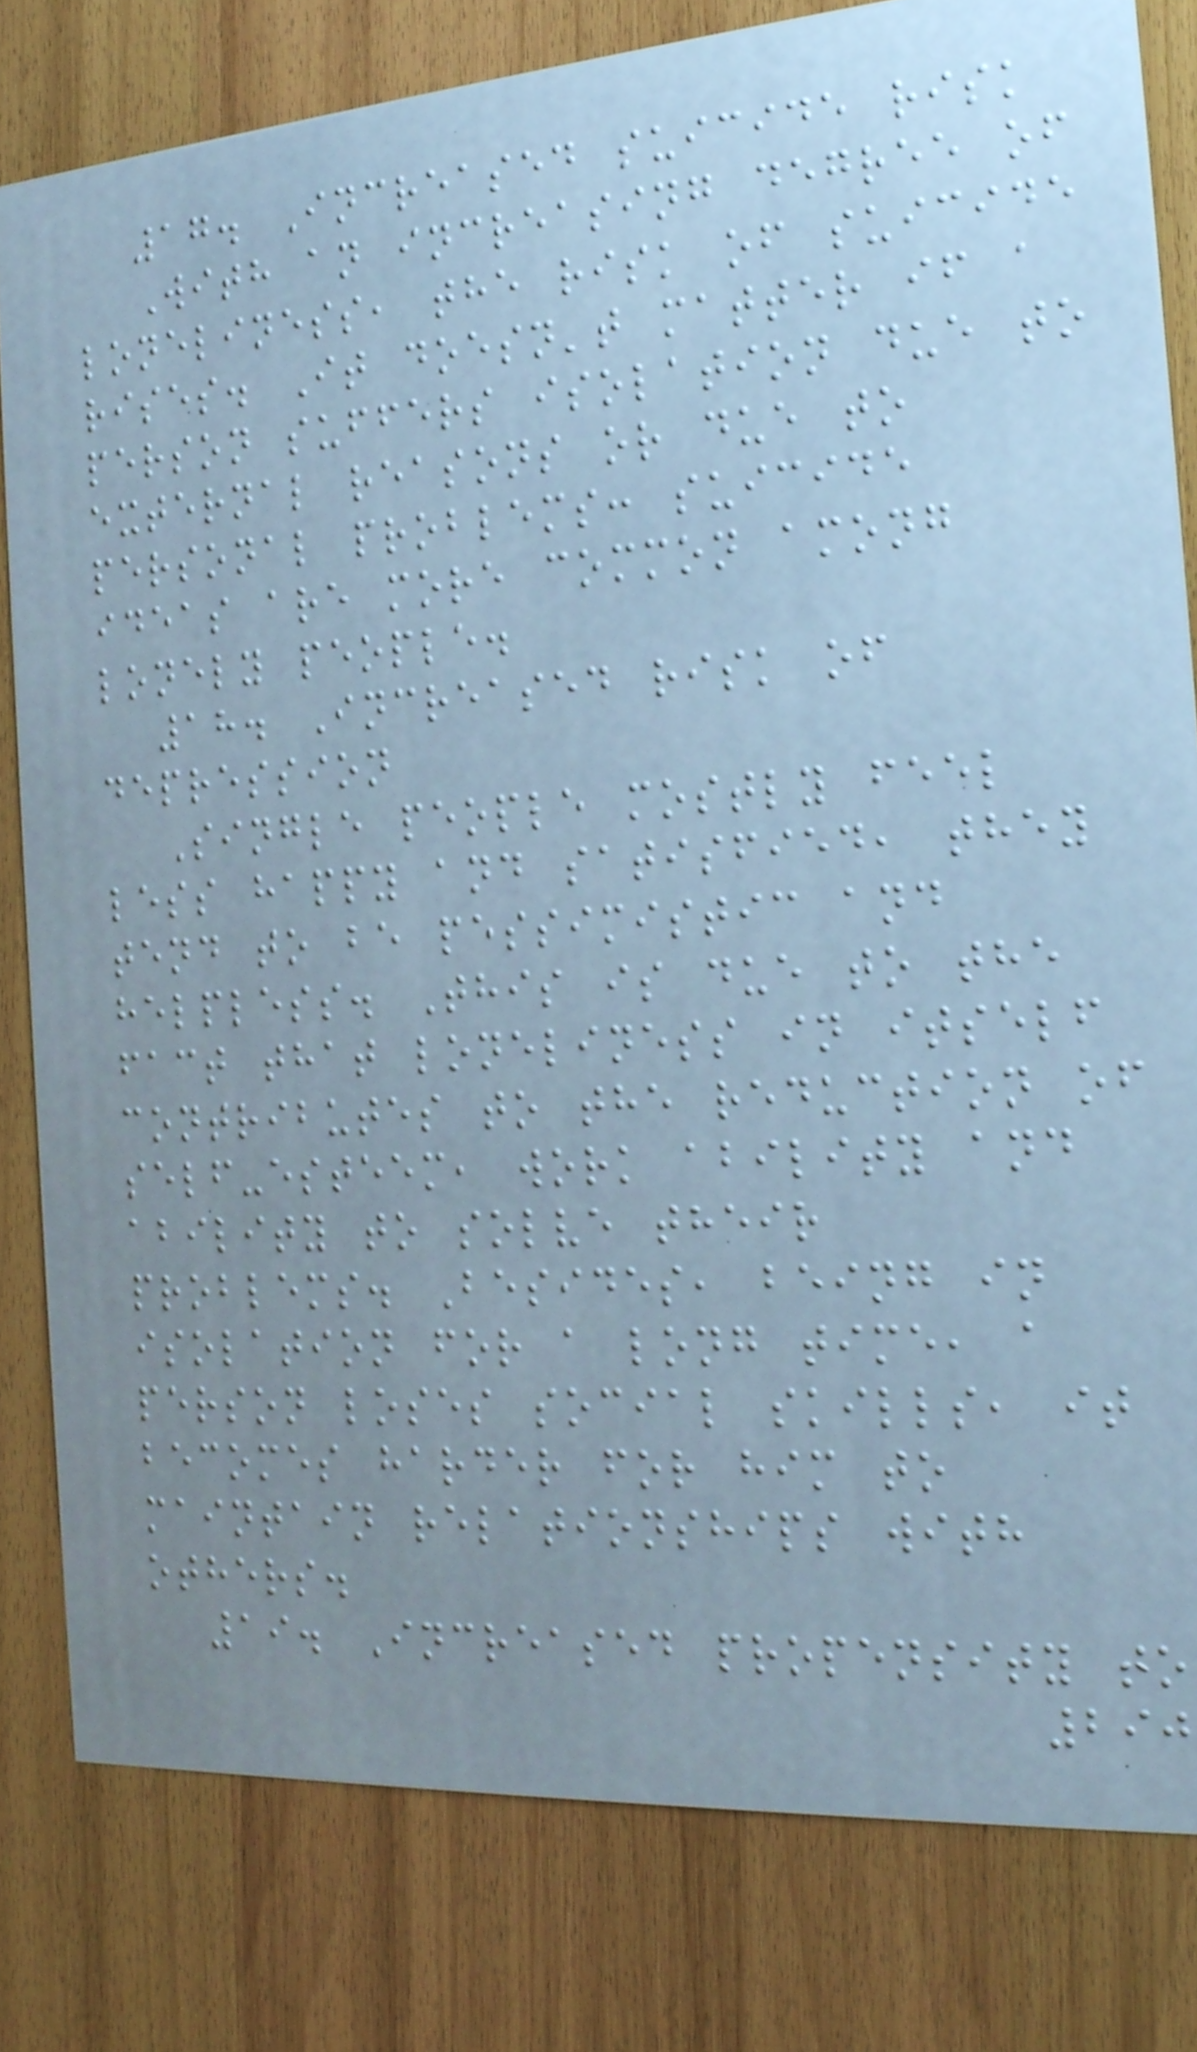17. Increased suicide risk
With an increasing degree of
loneliness, the risk of suicide
rises. It doesn't matter if a
person suffers isolation due to
external reasons or due to
personal problems: suicide
ideas are more common among
lonely people.
18. Increased risk of
depression
Single people mostly feel
less happy and satisfied, they
tend to be pessimistic and
helpless. This is due to the
fact that loneliness in itself
contributes to the reduction of
self-esteem, work ability and
ability to solve their
problems. Besides, being in
isolation for a long time, a
person loses social skills, it
becomes harder for him to
maintain relationships with
others.
19. Increased propensity to
290
